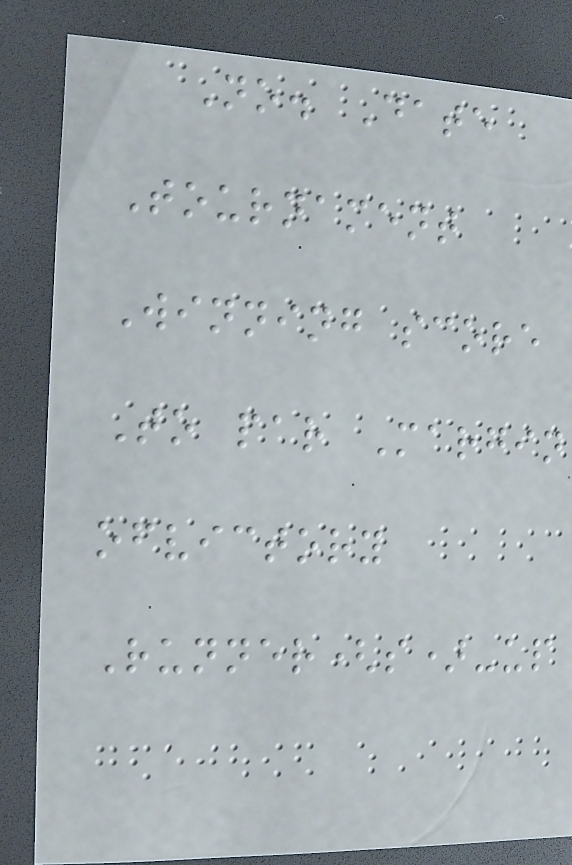No. Date
Tournament
Winning score
To par Margin
ofvictory
Runner(s)-up
